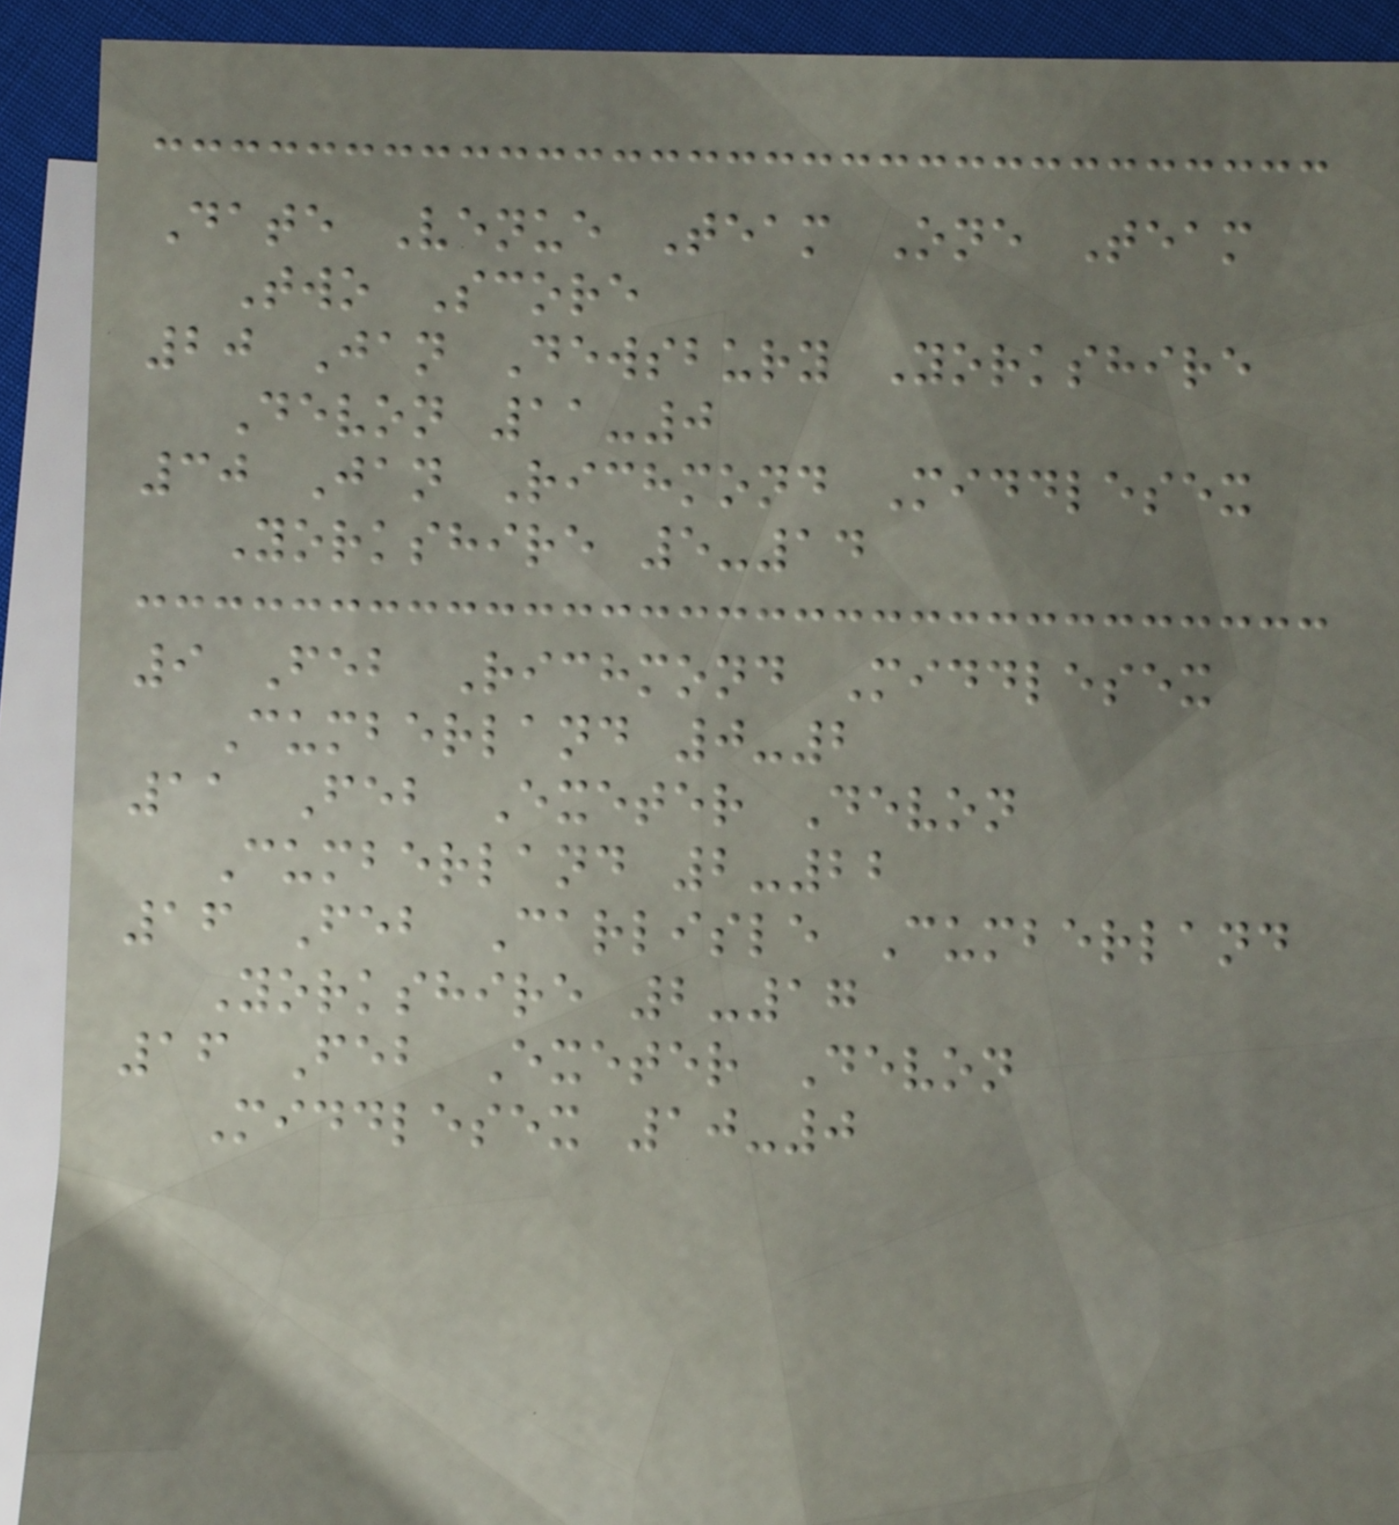Date Venue Team One Team
Two Score
20 Jan Dewsbury Yorkshire
Devon 11-0
30 Jan Richmond Middlesex
Yorkshire 5-14
9 Feb Richmond Middlesex
Cumberland 0-2
11 Feb Exeter Devon
Cumberland 2-22
16 Feb Carlisle Cumberland
Yorkshire 2-17
16 Feb Exeter Devon
Middlesex 10-0
